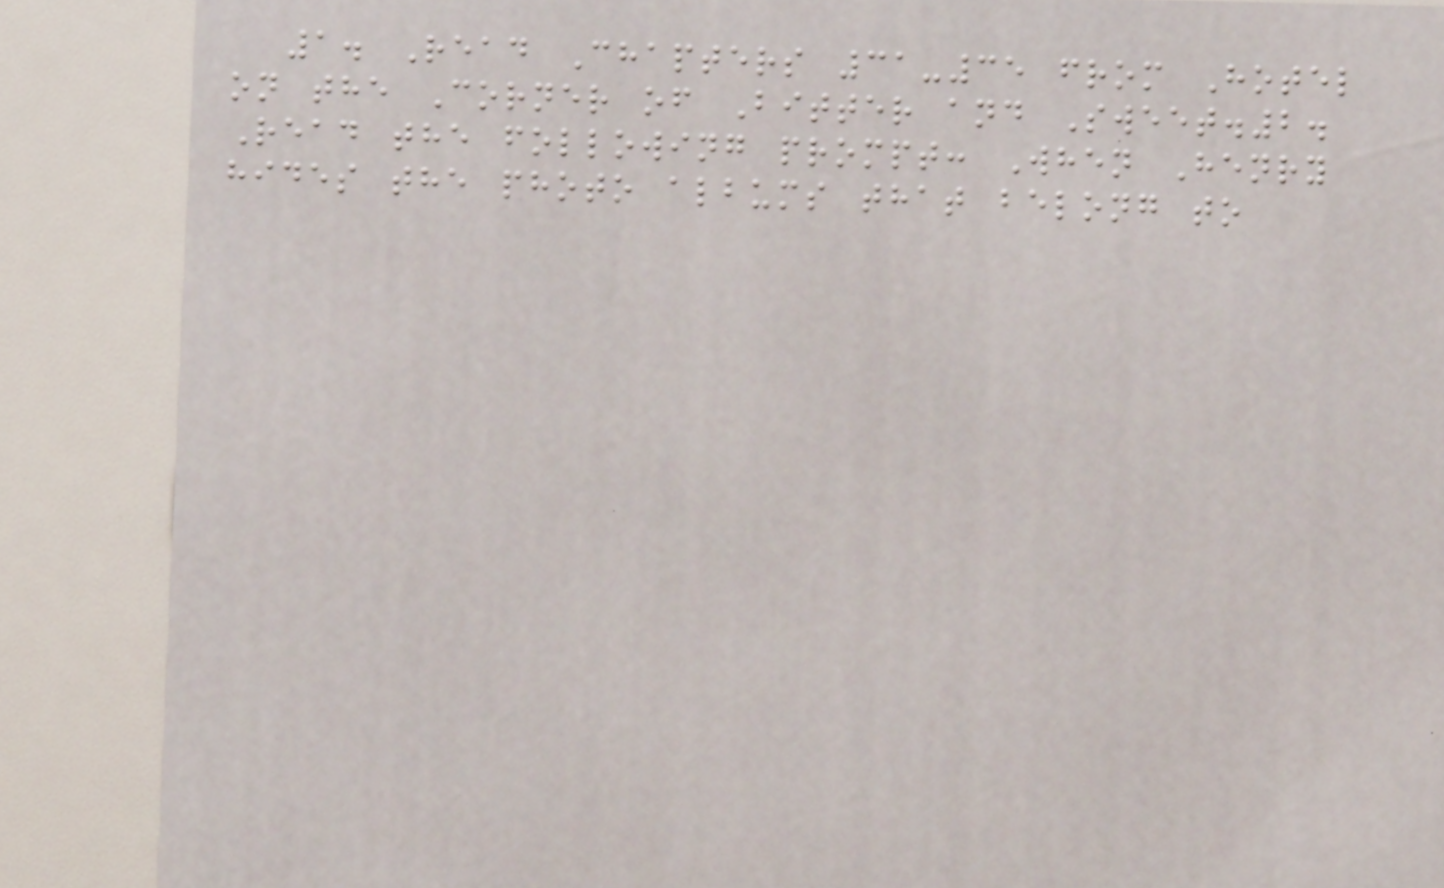1. Read Chapters 31-35 from Hotel
on the Corner of Bitter and Sweet.2.
Read the following prompt: When Henry
hides the photo albums that belong to
